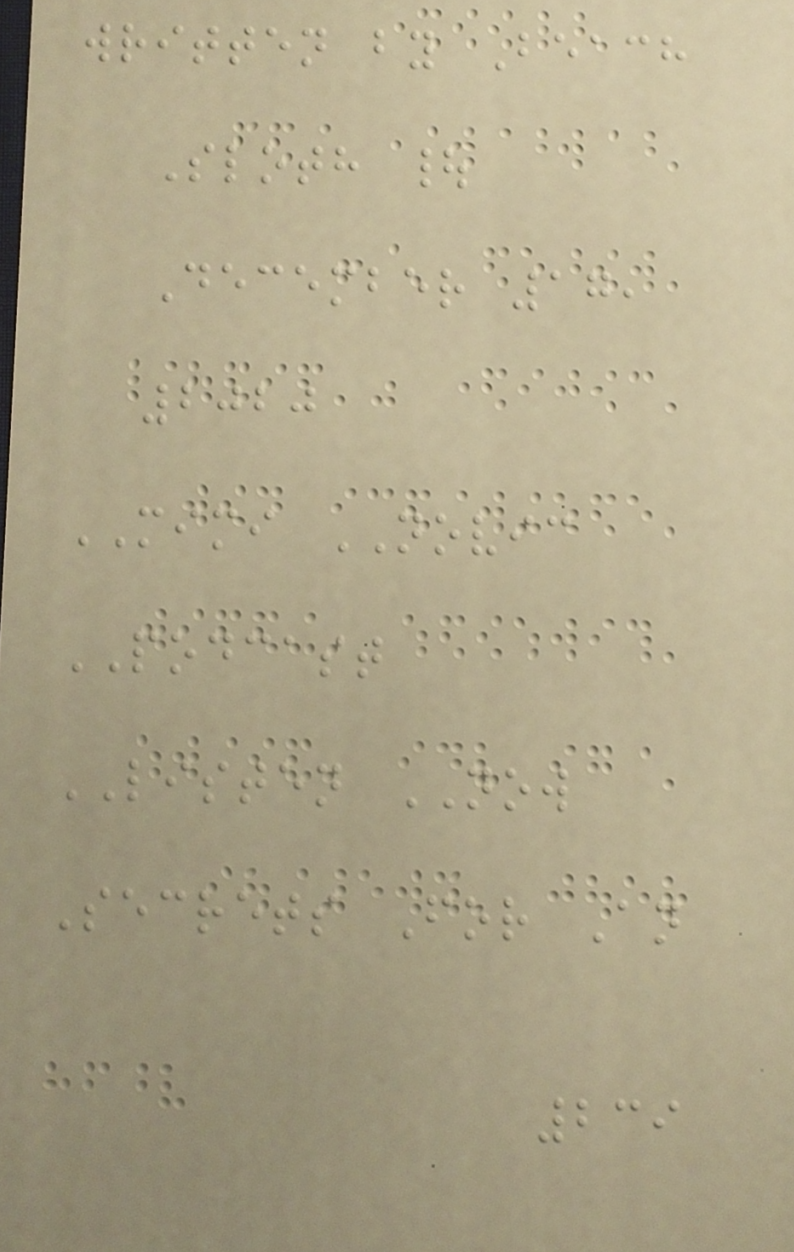written by Beach
Sloth |
December 17,
2020
MIMI NOVIC
PODCAST
LISTEN NOW
Secrets For An
239
